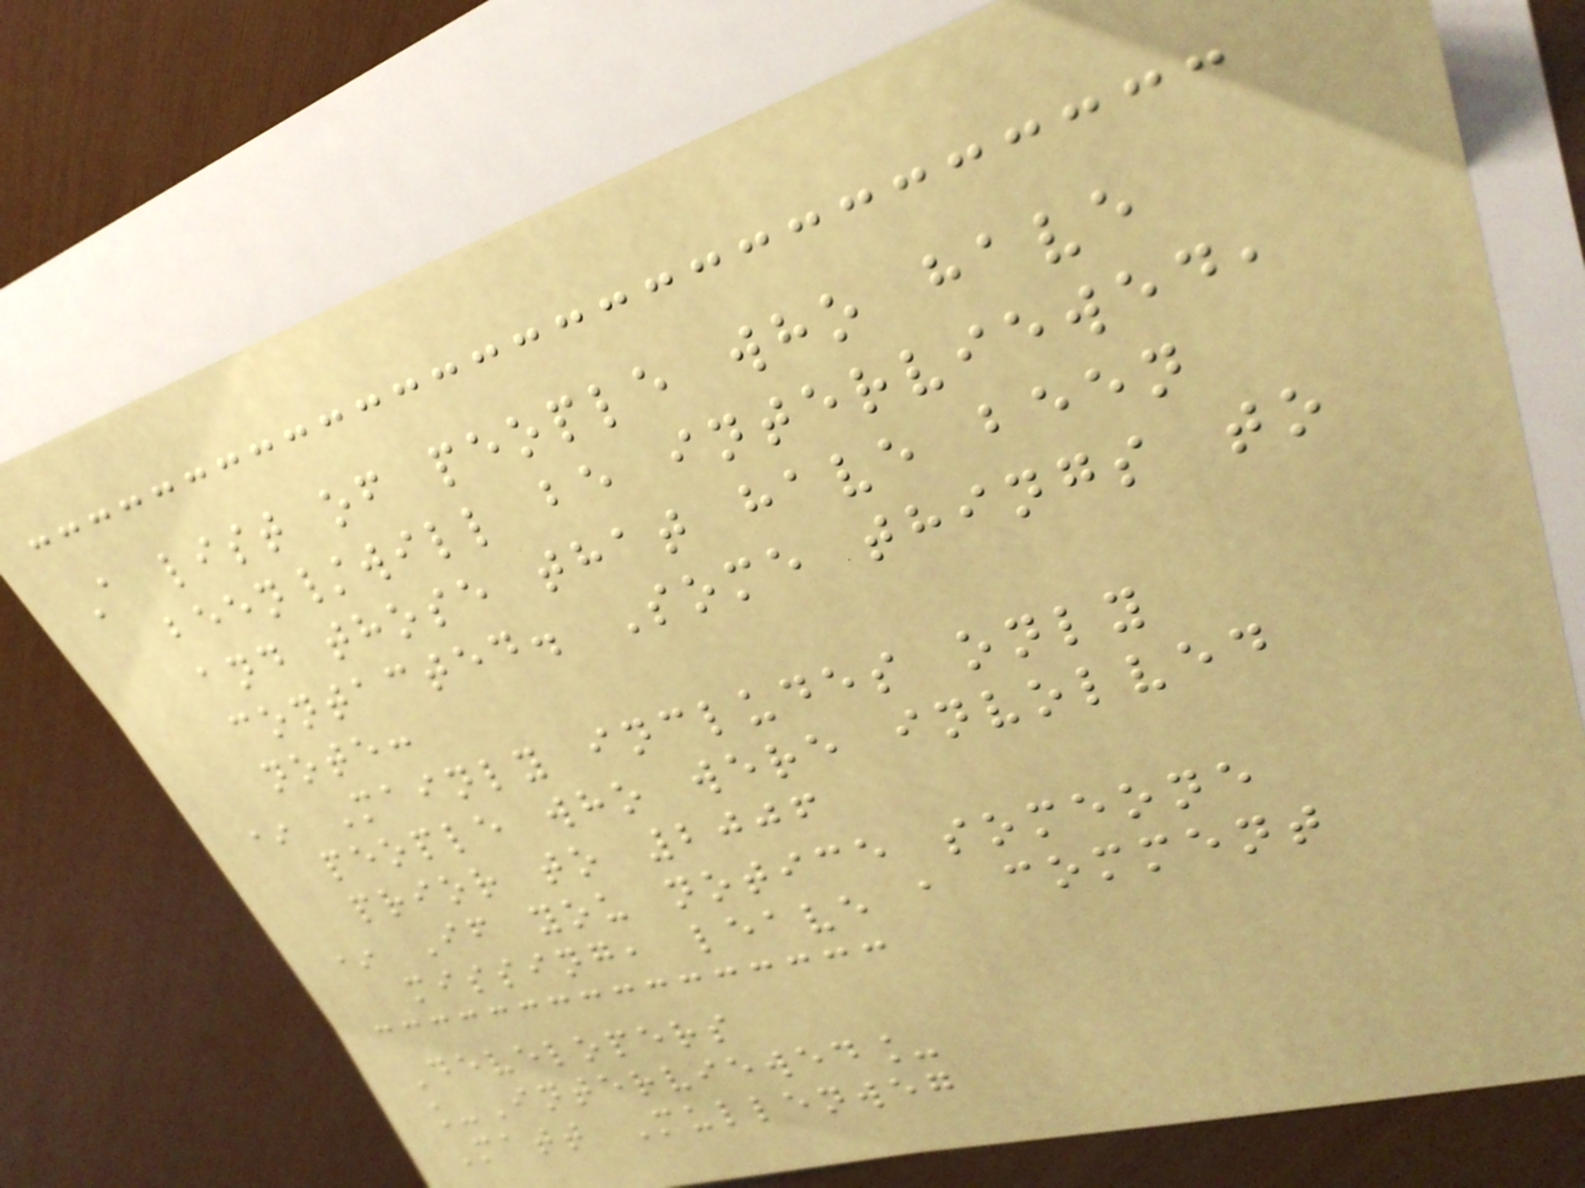A list of people who have
been/will be interviewed,
and those that have been
contacted. Some things to
note:
* Mainly includes only
people who were involved
prior to 2006
* If you notice someone
missing, leave a comment
Developers
_Interviewed_
Matt Mullenweg
